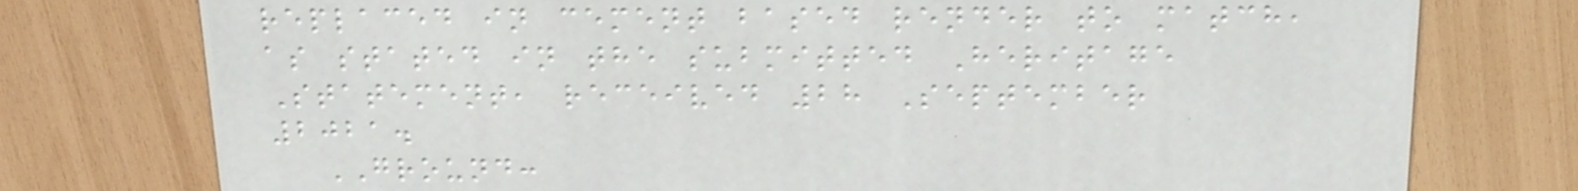replaced in cement based render to match,
as stated in the submitted Heritage
Statement, received 28 September
2021.
GROUND:
